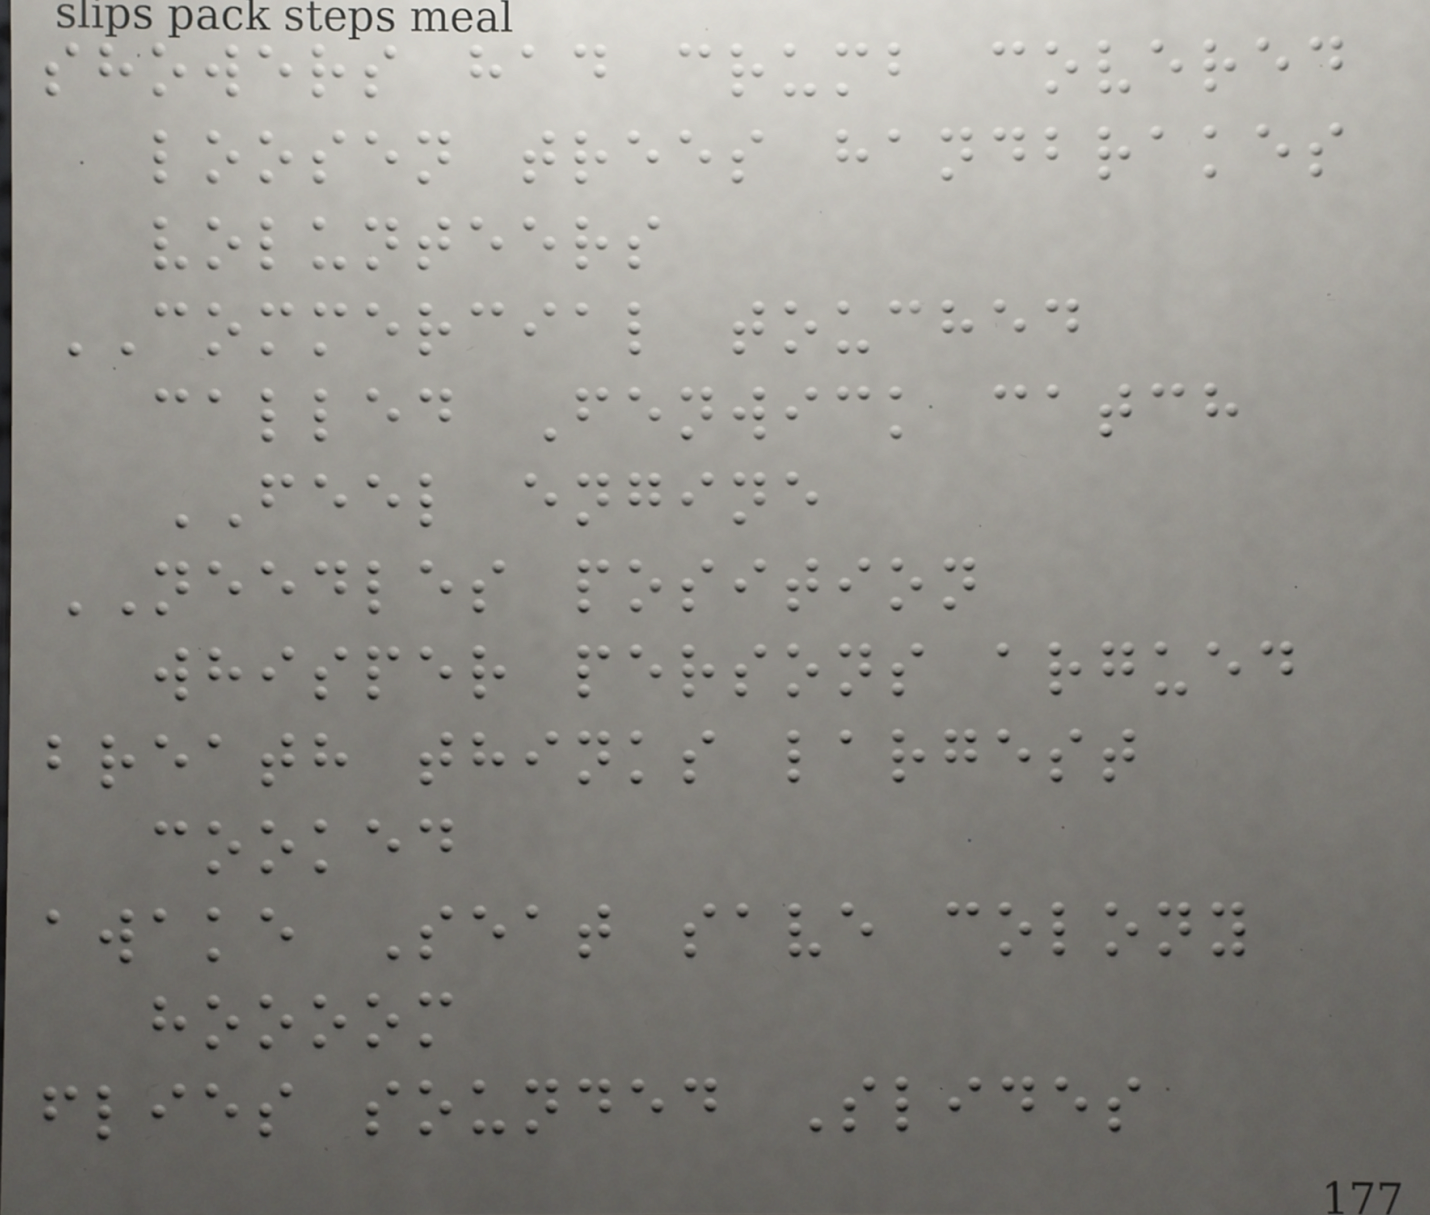showers had crumb covered
loosen trees handbrakes
volunteers
COMMERCIAL touched
called Fenwick catch
FEEL engine
NEEDLES position
whisper persons argued
breath thinks largest
cooked
awake Seat save colony
hoooom
flies sounded Slides
